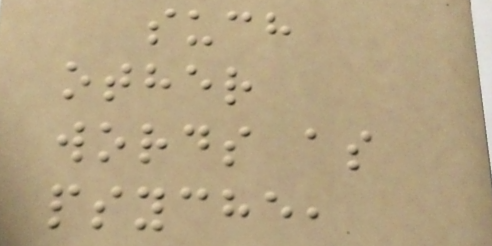such
other
words as
psyche,
